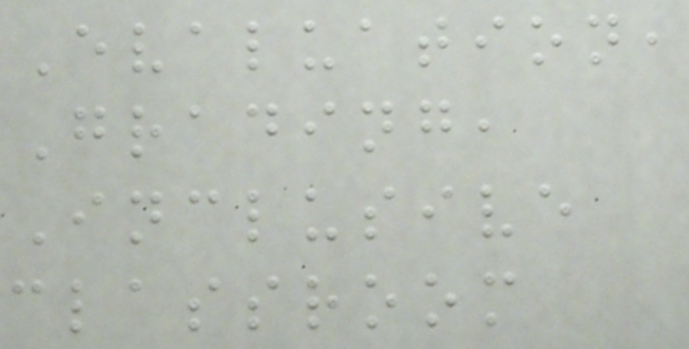Evaluation,
Grading,
Inclusive
classroom
